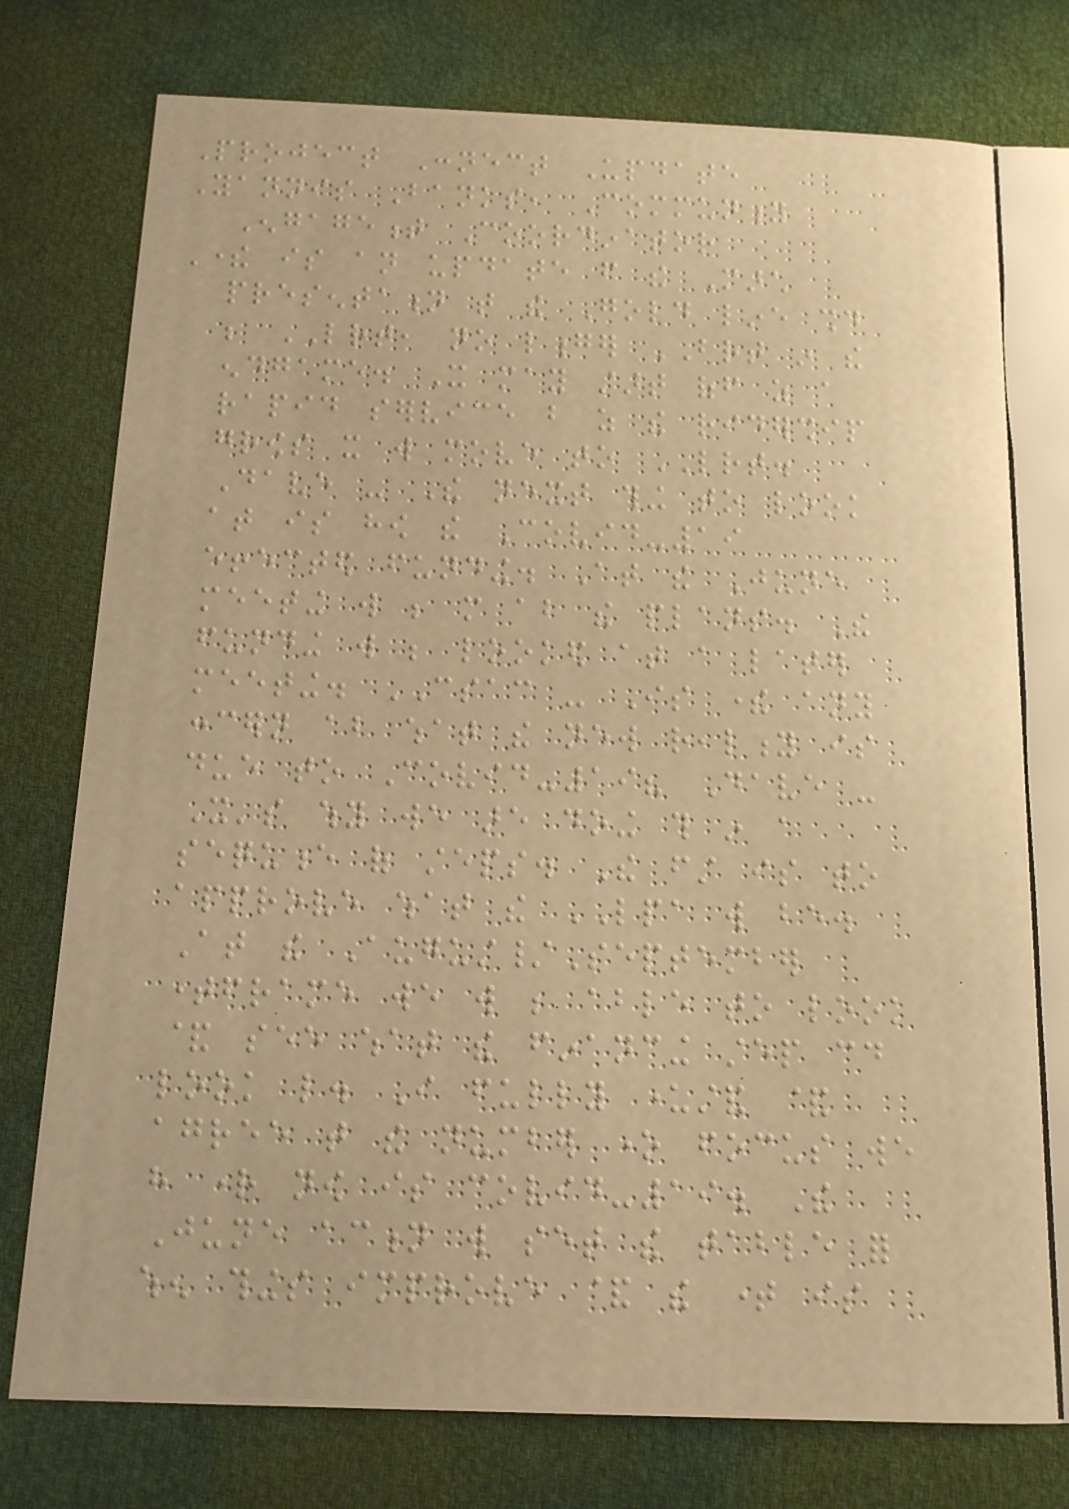Project Connect Update
Yannis Banks, Community
Engagement Coordinator
There is an update from the March
presentation that the Gold line should
be LRT, no longer BRT in the
endgame. It may start off as a
rapid service but as the ridership
grows it will move to LRT.
Dave - The next thing to look
at is how the Covid-19
effected funding. At the June
meeting will be more about the plans. The
funding will be looked at a later
meeting. CSAC - Is there any
concern about what the new reality is
due to Covid-19? Dave -
It's why we are doing this in a
sequence of steps. The first is to
approve what the LPA will be.
At the August/September
timeframe we will be able to look
& see what the financing step could
look like. I fully understand &
agree that the number one focus we
have right now is covid-19. The
June action will set the table for
when things improve & the time is
